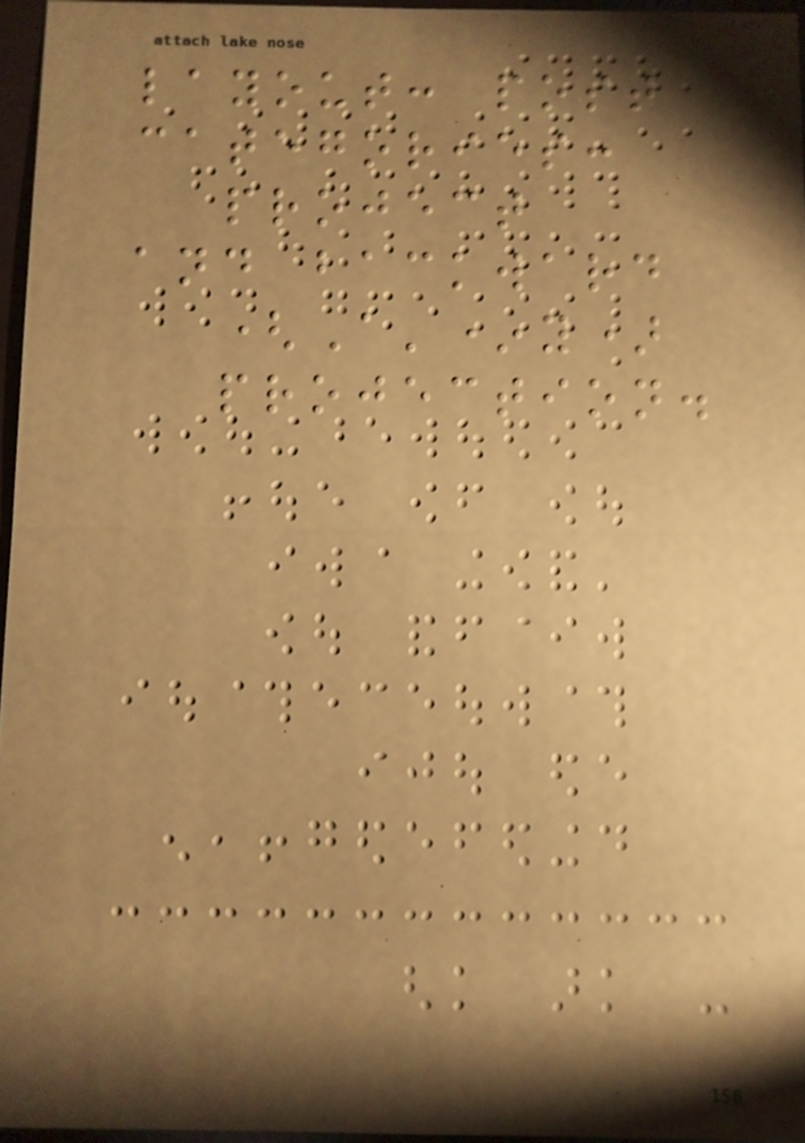layout: post
categories:
project
and backward
(A'*y)
projection.
